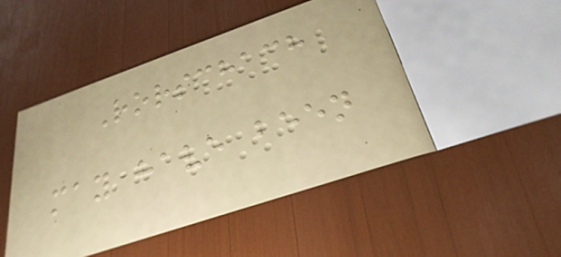Rorschach
may have been
